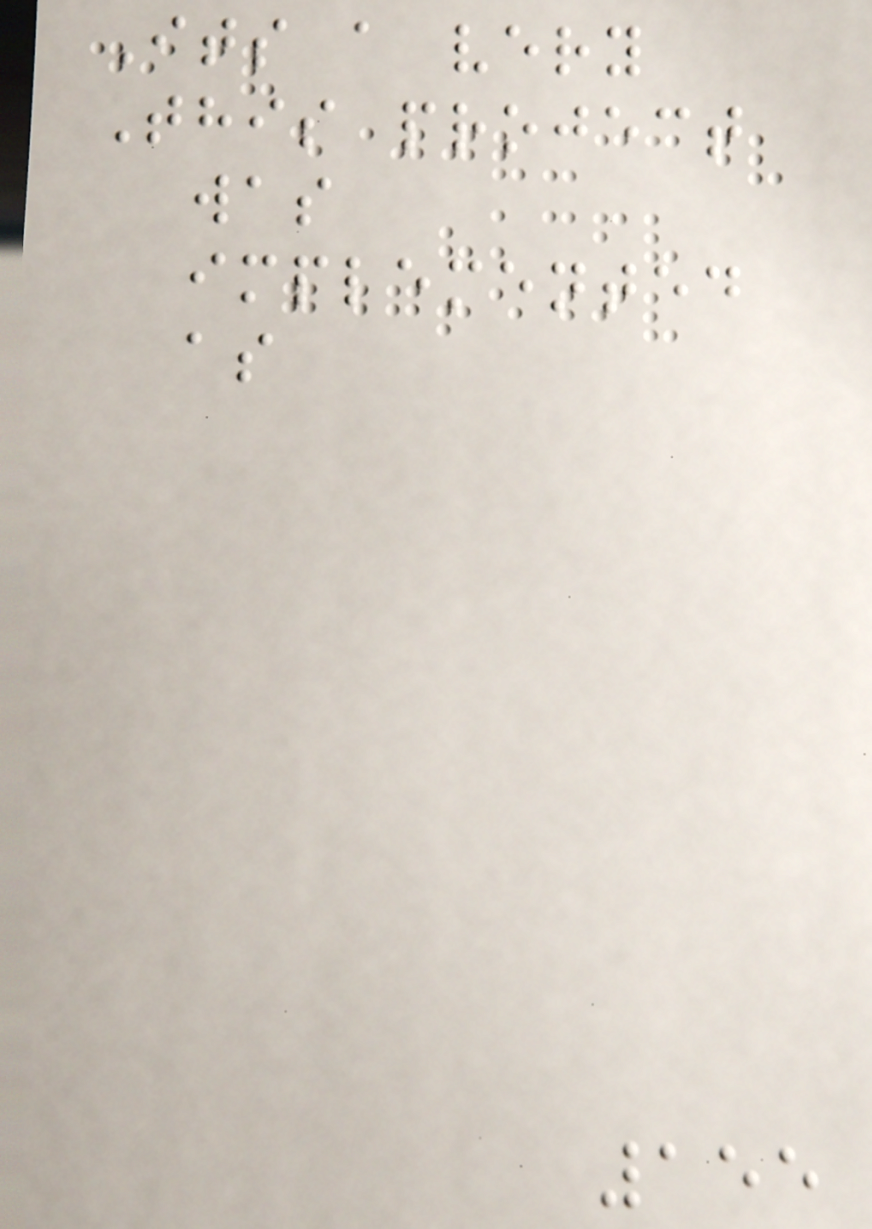Its a very
This project
was
implemented
as
155
